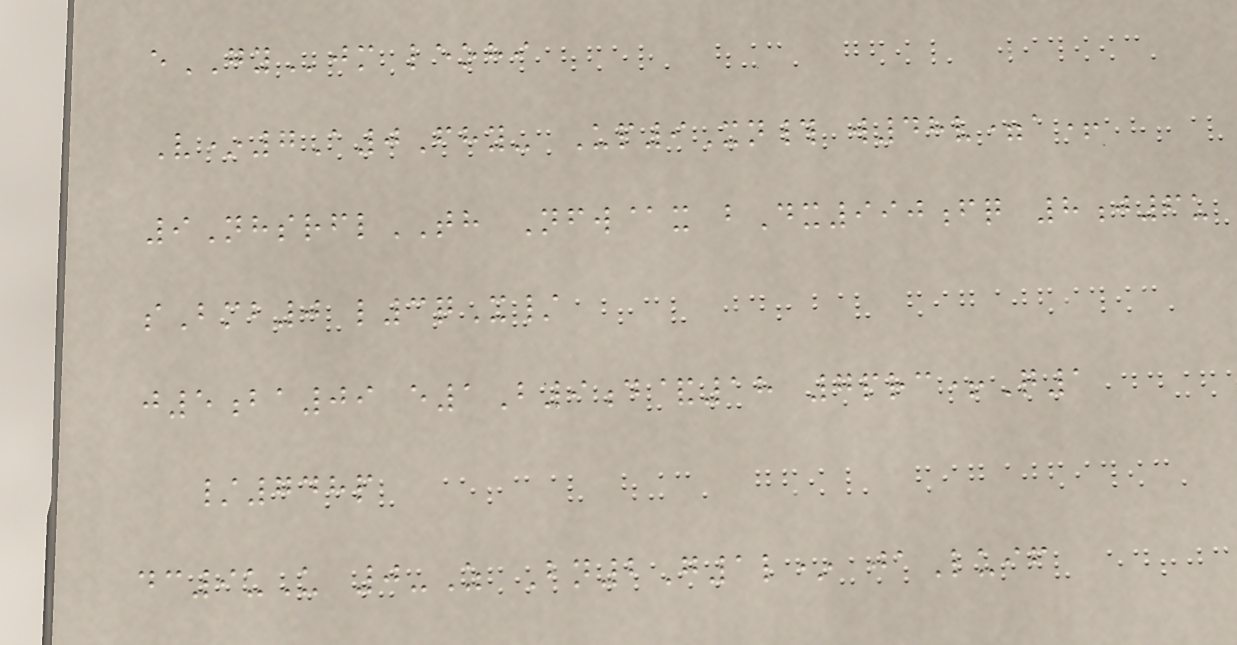eGYjm leohi
V*7A0Fhy- Up9Xn# w48v=a+
9NhsrflTH Nfw@x bDx990fq 8j6u
sBmb0 l3qX/
j5ba09 e1B9d&18 7prc+Q1
/748p
dc9uU 0-Z Bn2G1l* jaLuif
